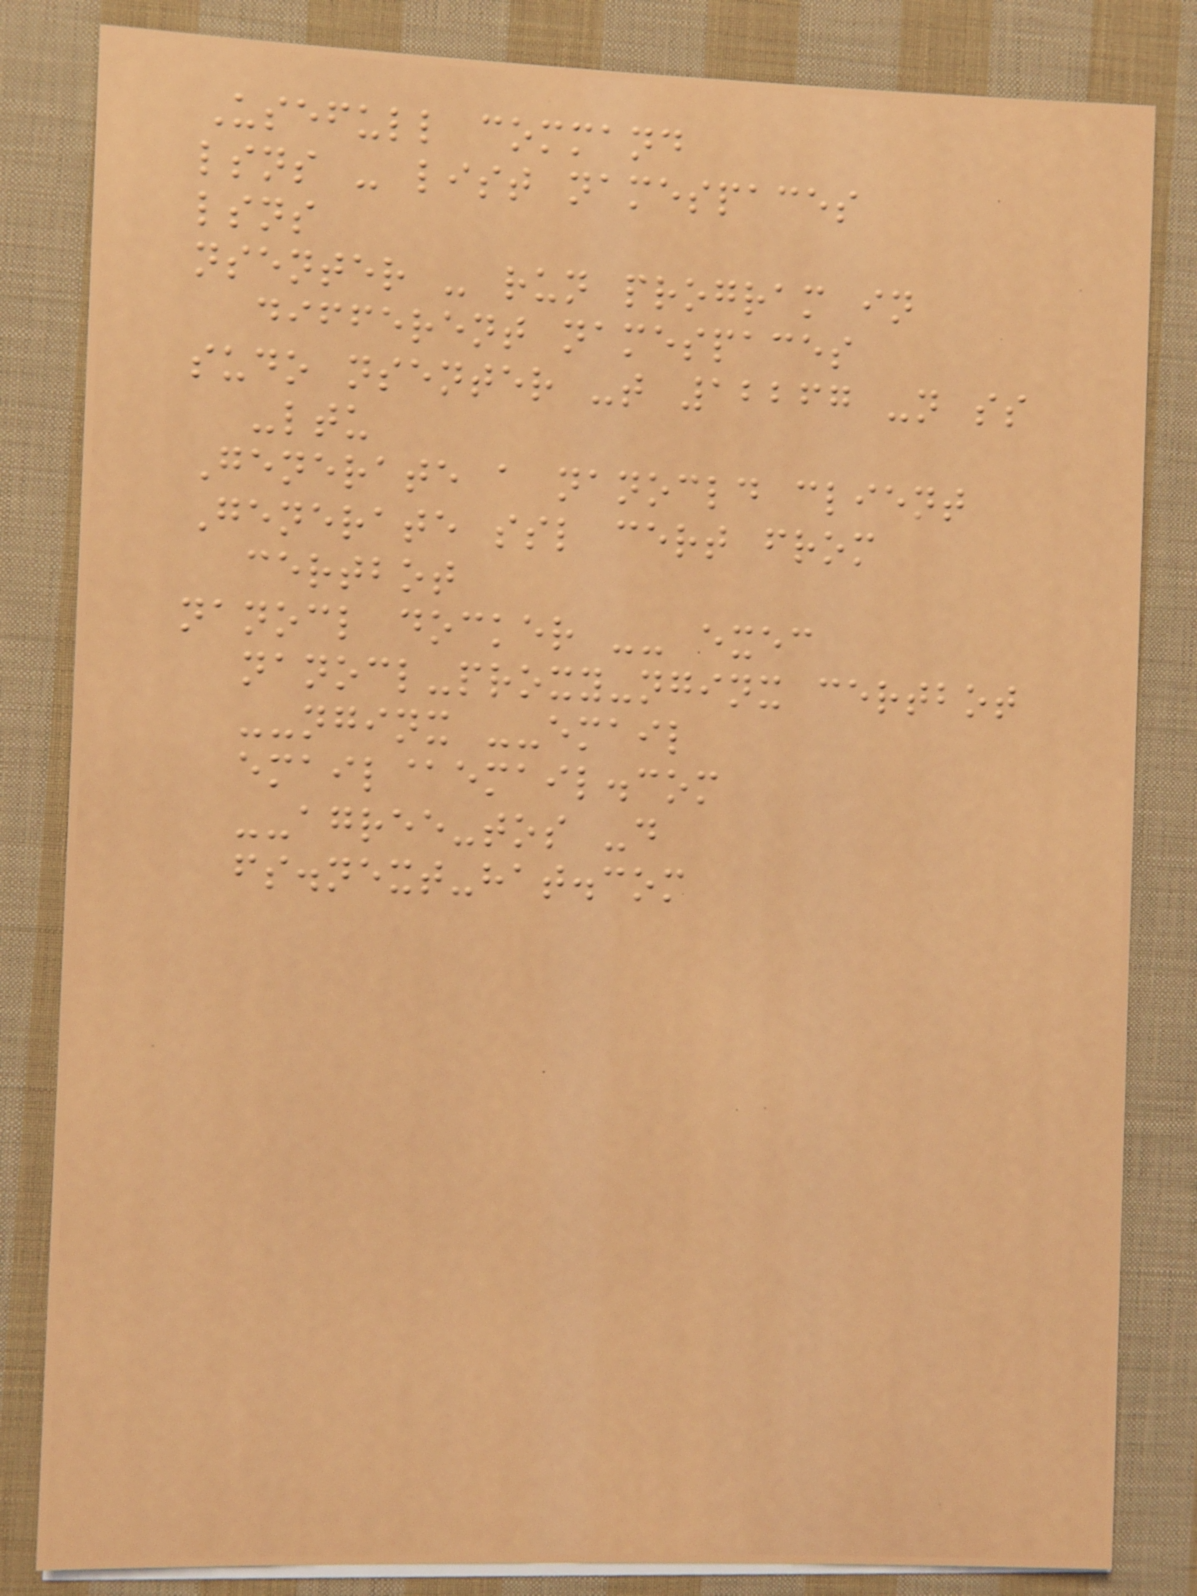Usefull command
lsns - list namespaces
lsns
nsenter - run program in
different namespaces
sudo nsenter -t 12267 -n ss
-ltu
Generate a nanocld client
Generate ssl cert from
certbot
nanocl docker -- exec
nanocl-proxy-nginx certbot
--nginx --email
email@email.com
--agree-tos -d
fs.next-hat.com
